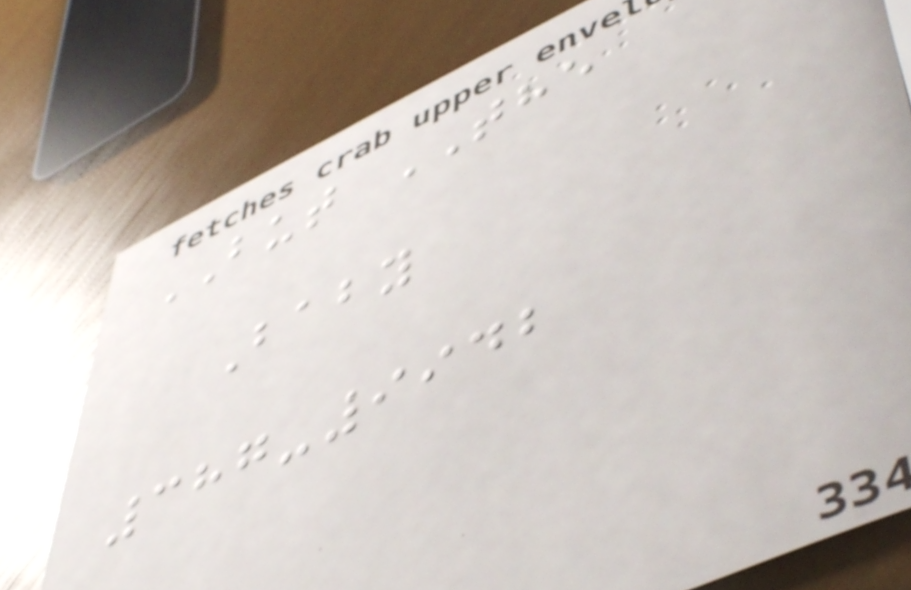BUT THE
Baby
387-9942
